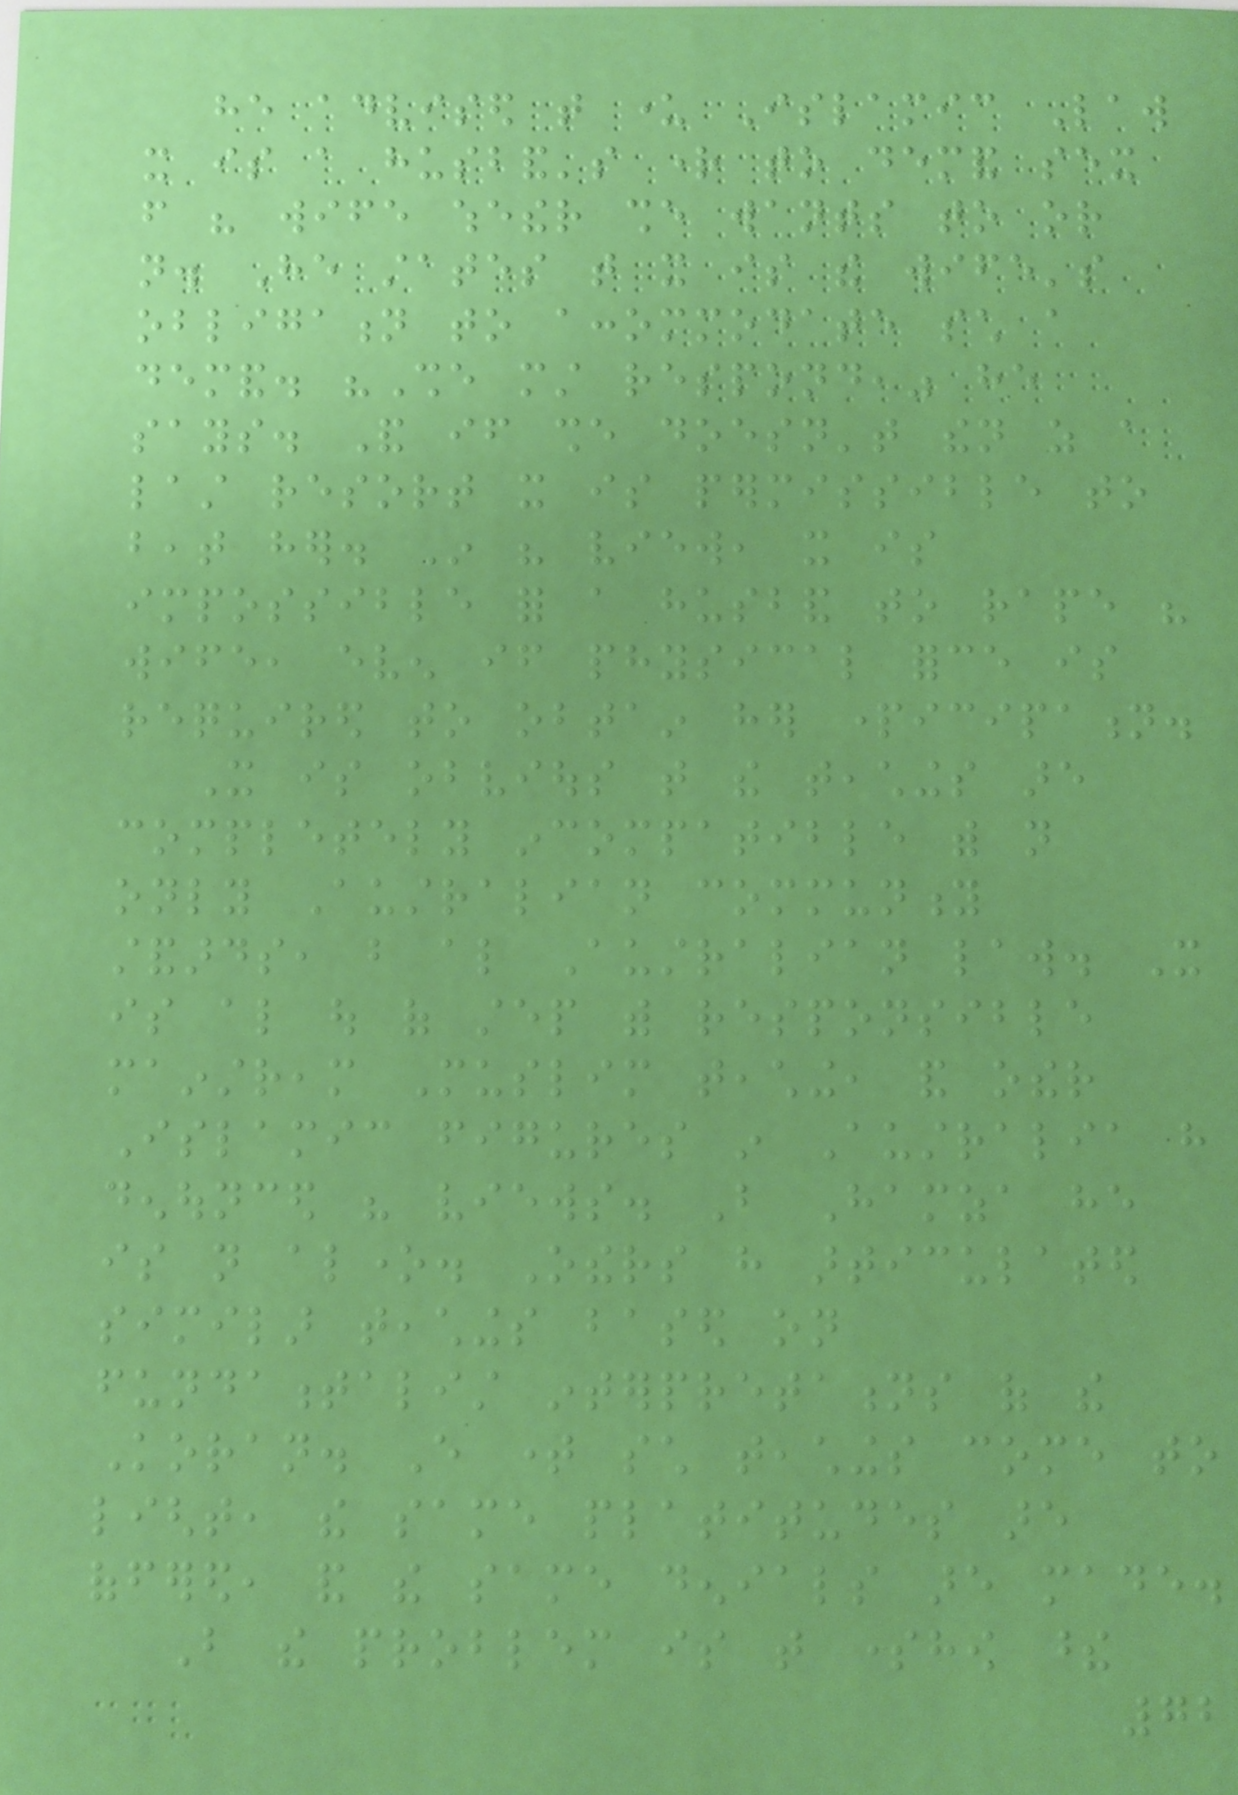he advised that under Islamic Law
it is a husband's right to demand sex
from his wife whether she wants to or
not. He states that it is the wife's
obligation to accommodate such a
demand. "She must respond," he
says. And if she doesn't then as a
last resort it is permissible to
beat her. In his view, it is
impossible for a husband to rape his
wife, even if physical force is
required to obtain her participation.
It is obvious that the teachings are
completely incompatible with not
only Australian community
standards, but also Australian law. It
is also out of step with responsible
mainstream Muslim teaching, and other
Islamic figures in Australia have
denounced his views. But Hamza he
is not alone. Others have articulated
similar teachings based on
fundamentalist interpretations of the
Koran. Every time such teachings come to
light, the same platitudes are
offered, and the same denials are made.
But the problem is that somehow these
72
